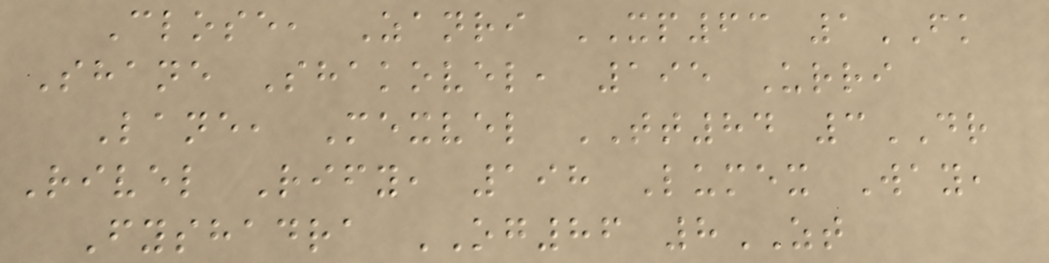Close, Zanri XP63 1FK
Shane Shakovel, 195 Urri
Lane, Mexvel TT84 3DR
Rivel Rify, 198 Lumex Way,
Fyshadra OG86 8ZT
